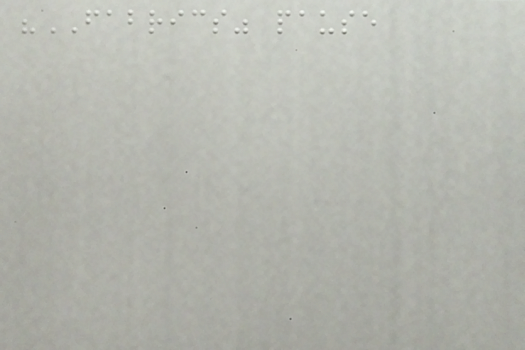"FABRICS" pause
